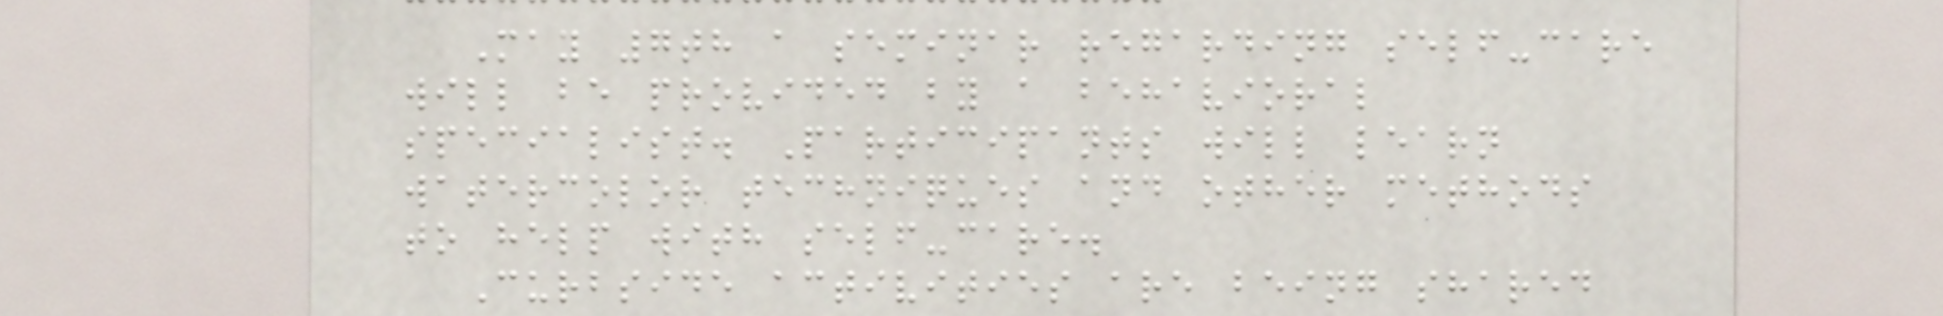May 7th a seminar regarding self-care
will be provided by a behavioral
specialist. Participants will learn
watercolor techniques and other methods
to help with self-care.
Curbside activities are being shared
